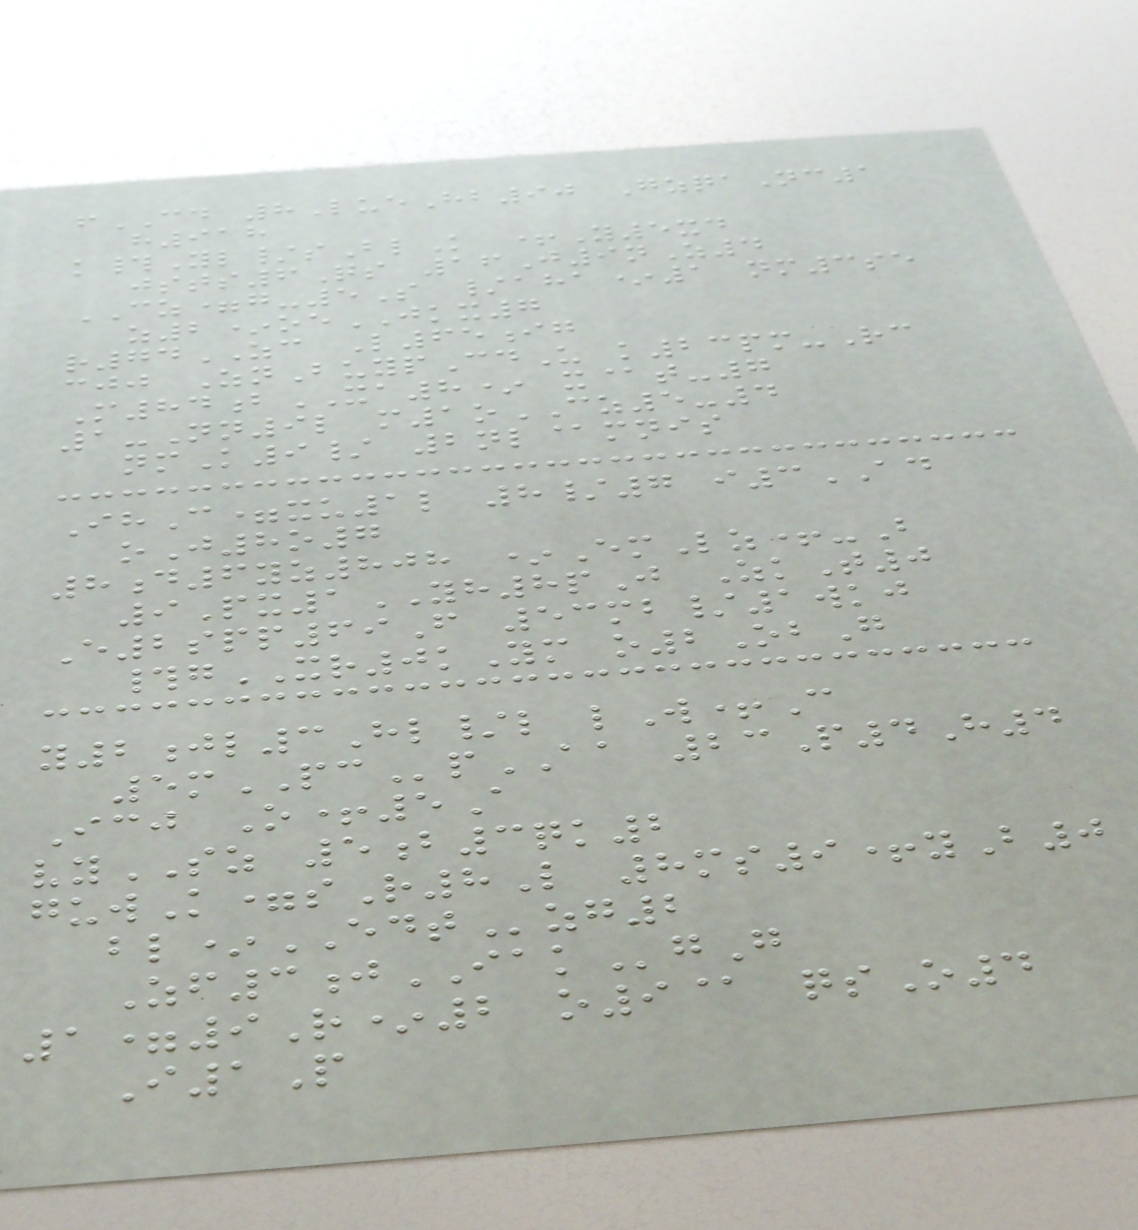fCD 8LueHb90 GzqaNc1
h918
k#Yl/sBlK +Y5xd
jsts6Qs 16J9nZ4
CZ=g-5S /aha*1 nm3se
z2*oeJKX7
r74ZC L65ig
cjj ZnBuypCdU k23pm-Rc
M84bXA8* x@t-7
1-Nn9l m1oCZ5-4
nmK9/ 2nl@mnis
IhC=xu1l 8/7 i3AD
oJ8o7
8d6yz808 *EmLz+-B
9Px1YH8pJ ZkT0
E2spp69F 53mb/1wkj
#gXR0kYm o2ObG
y2jl3Hl/l lW+C
5mPCpAA 23P4H4
Icj O+5A
vySZ 5b3qk2
guwK=sR8L 8ms9+yB0
bl*EDTzg2
Zf3jIAKgG
1=9R*2 o9@ qsO4
I1P
